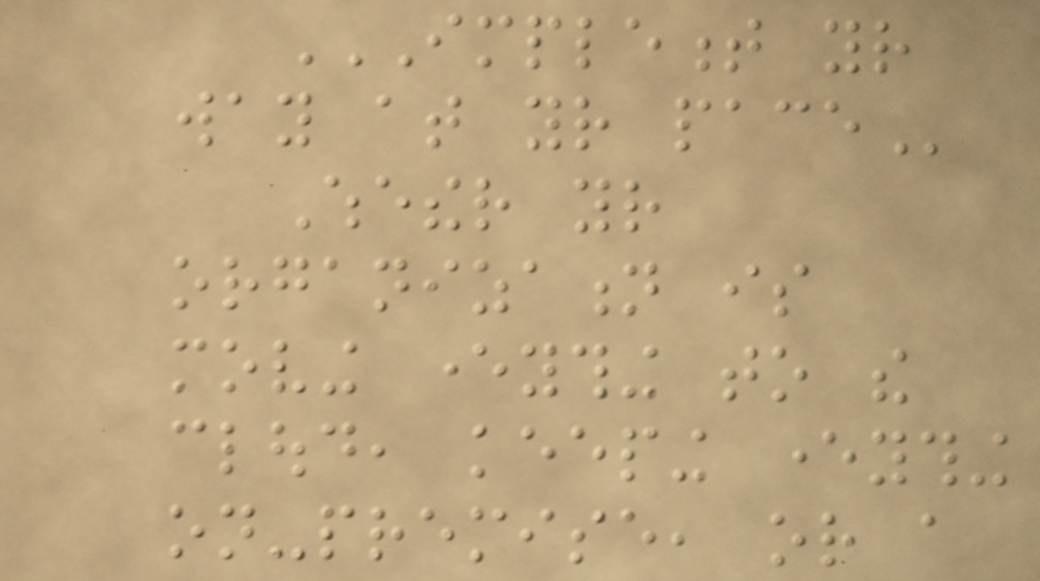IMPLEMENT YOUR
WAY AT YOUR PACE
Whether your
organization is
moving everything to the
cloud, keeping everything
on-premise, or a
